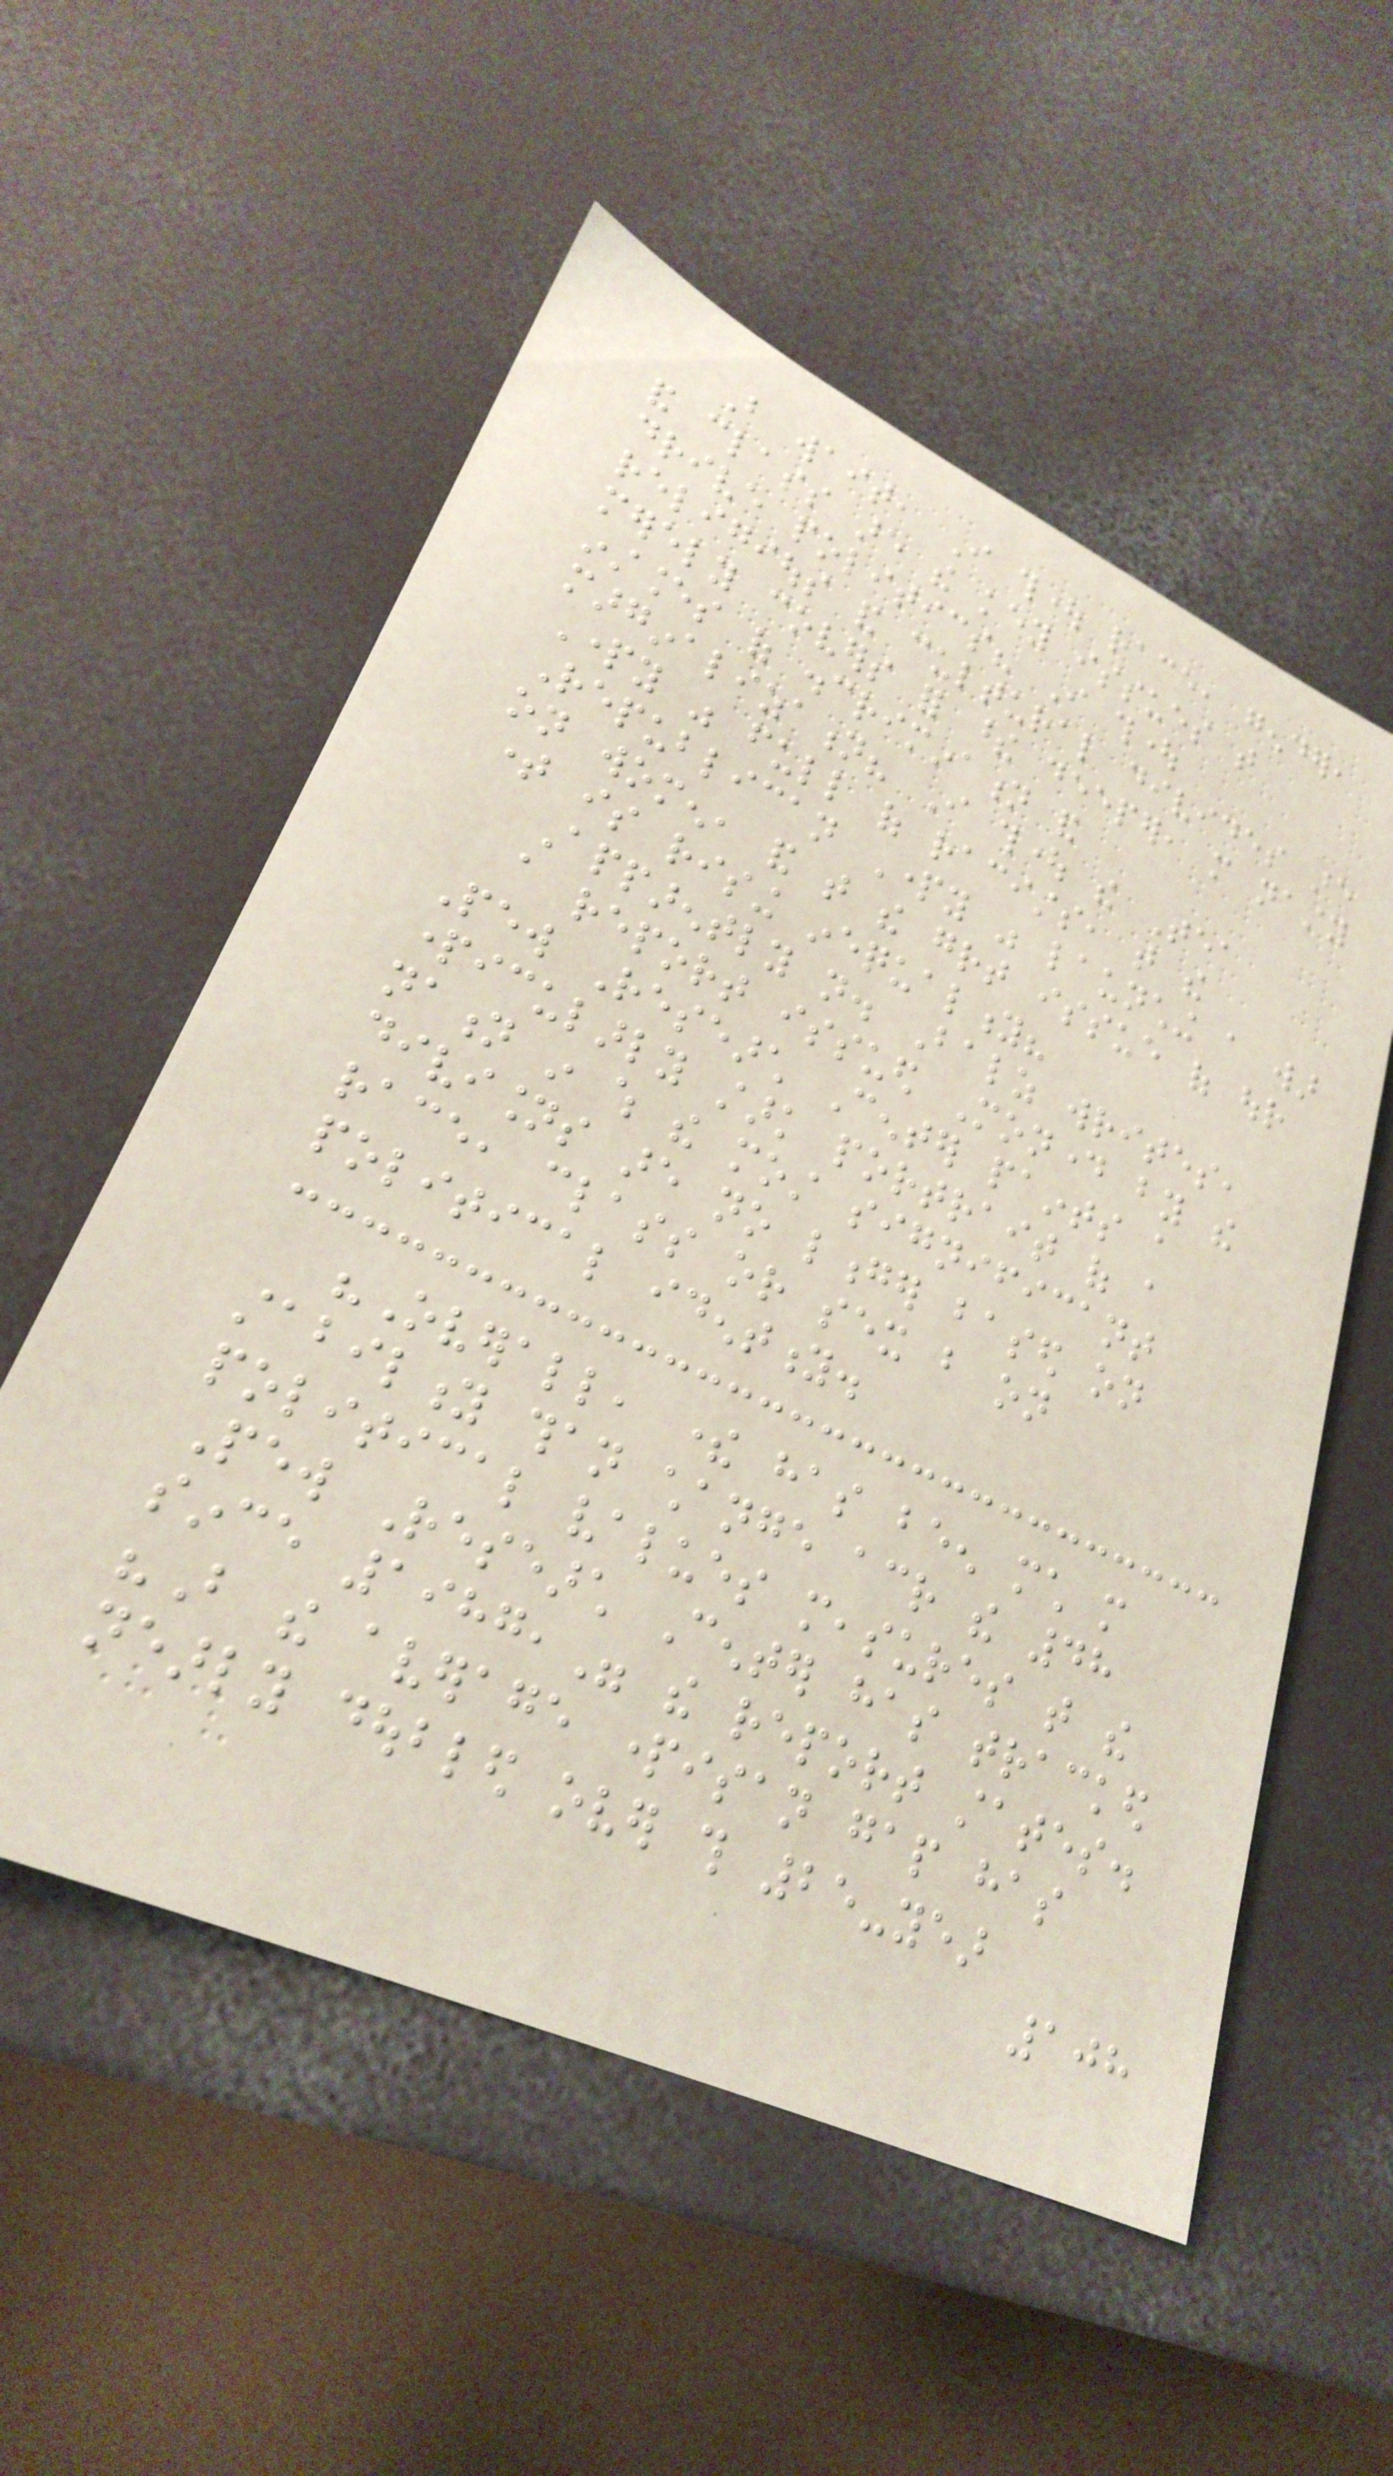But wait, I thought race, gender,
and class are the key issues that
drive politics? I thought
religious and cultural divides are
merely covers for these deeper, more nasty
instances of discrimination and
marginalization? I thought the Tea
Party was full of racists, that the
Republican Party was launching a war
on women, and that the great issue of our
time is rising inequality?
Apparently not. Balz writes,
a report issued Monday by the
Pew Research Center paints a
particularly stark portrait of a
nation in which the most significant
divisions are no longer based on
race, class or sex but on
political identity.
"Overall, there has been much more
stability than change across the 48
political values measures that the
Pew Research Center has tracked
since 1987," the report states.
"But the average partisan gap has
nearly doubled over this 25-year
108
